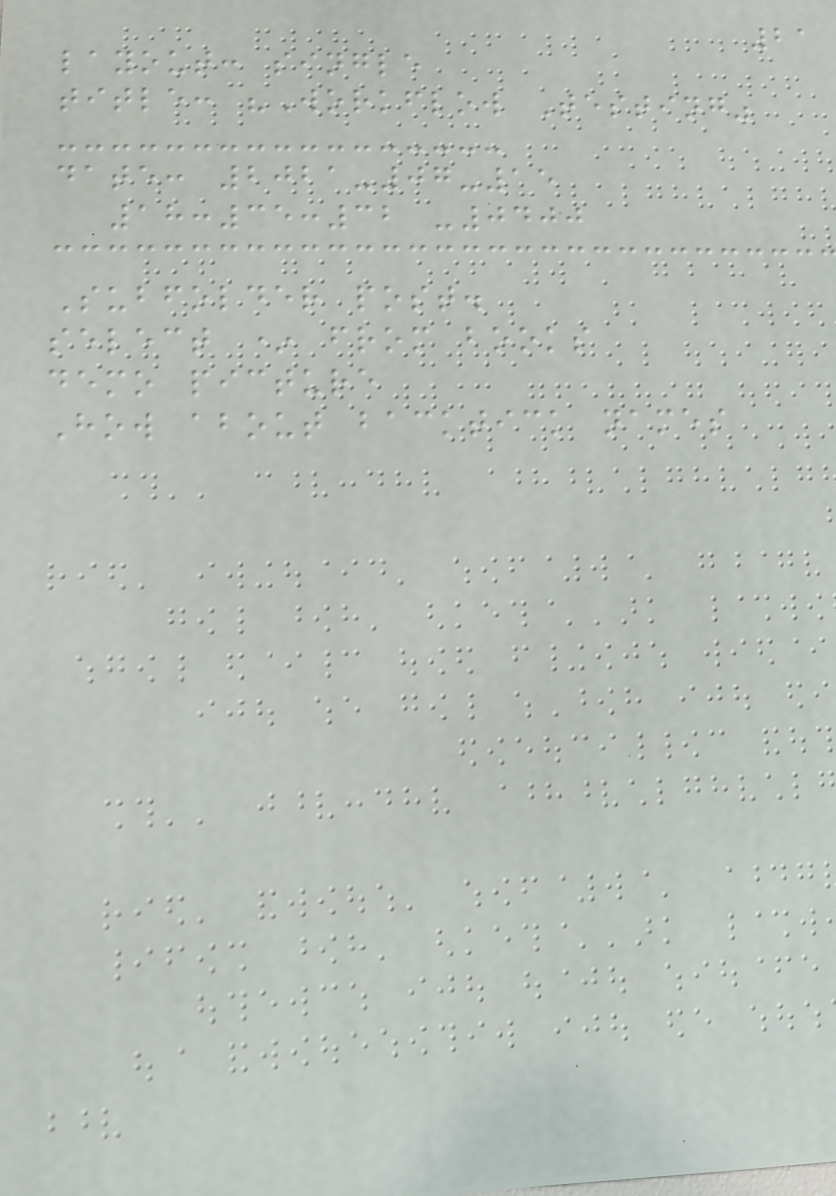21
layout: single
title: "Workflow Testing"
date: 2021-07-15
18:35:32 -0400
Subfolder post.
select * from books
demo picture
How about backtick names
